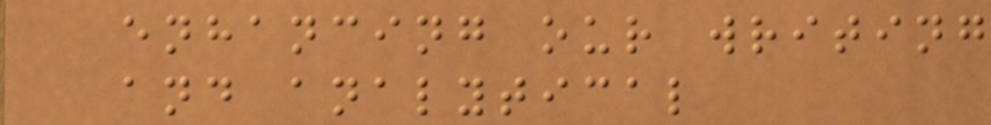enhancing our writing
and analytical
